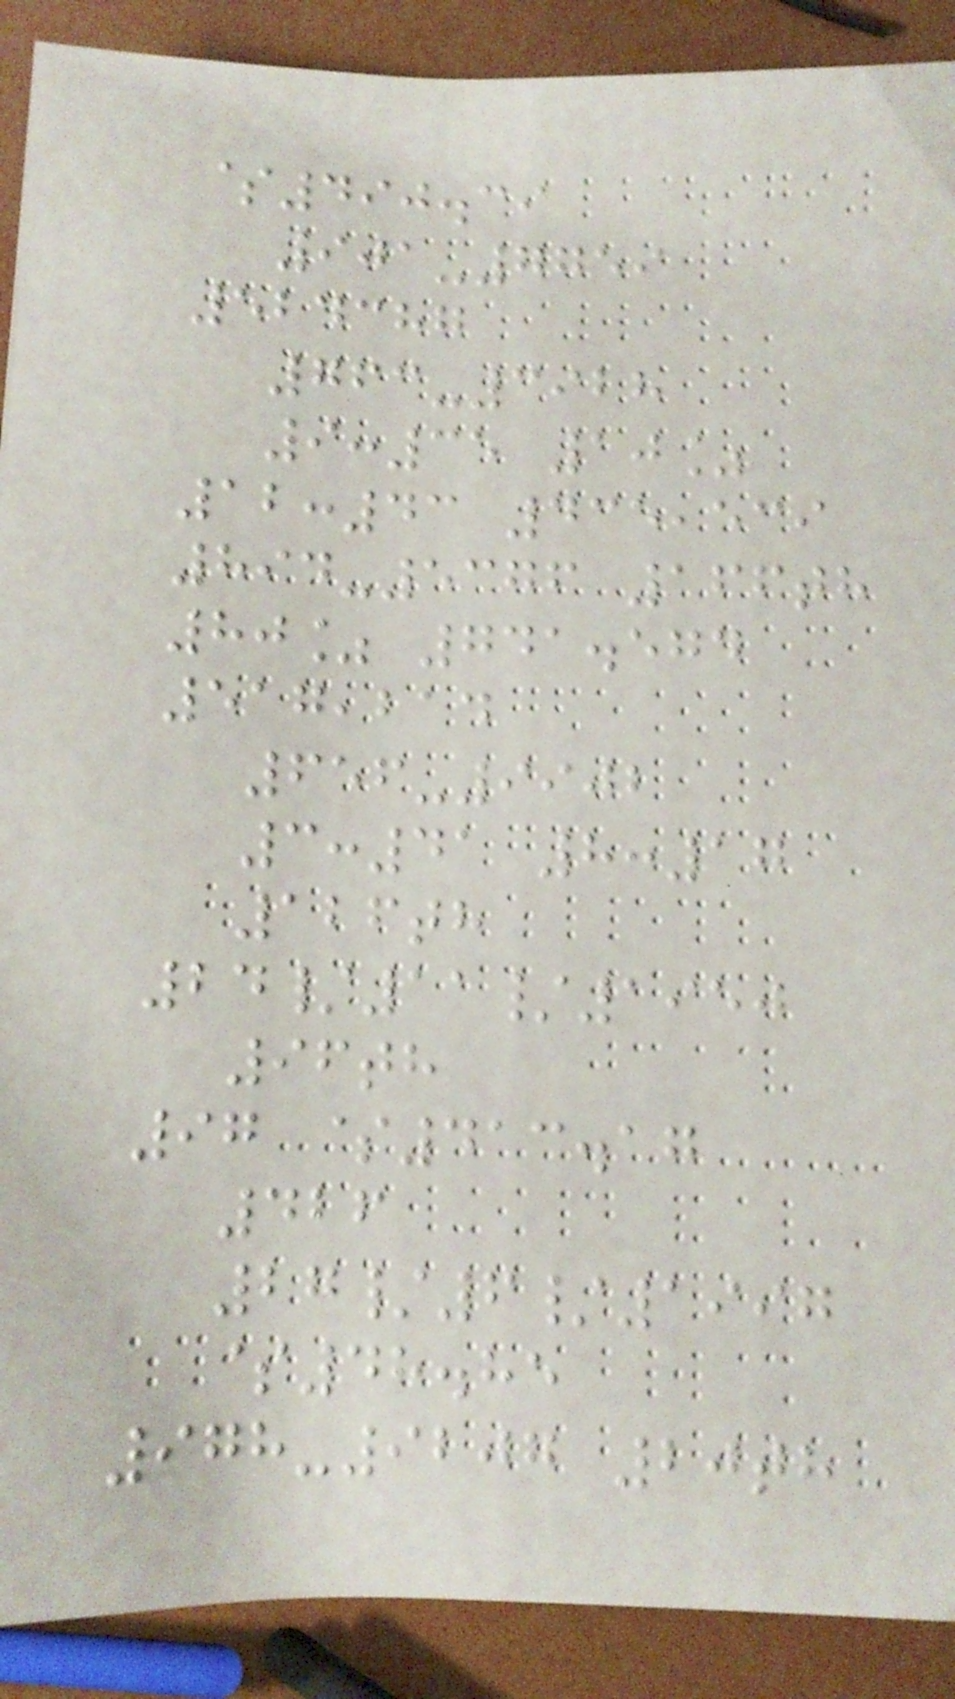$490.39
901-7759
524387
763-3928
9:35 10%
12:43 435,539
894-5376 166th
80% 741.574
517,214
656-9902
3:41 8:17
126th
24/11/1950
96th
97 $413.17
426
27/6/1997
$48.85
978-9207 20th
